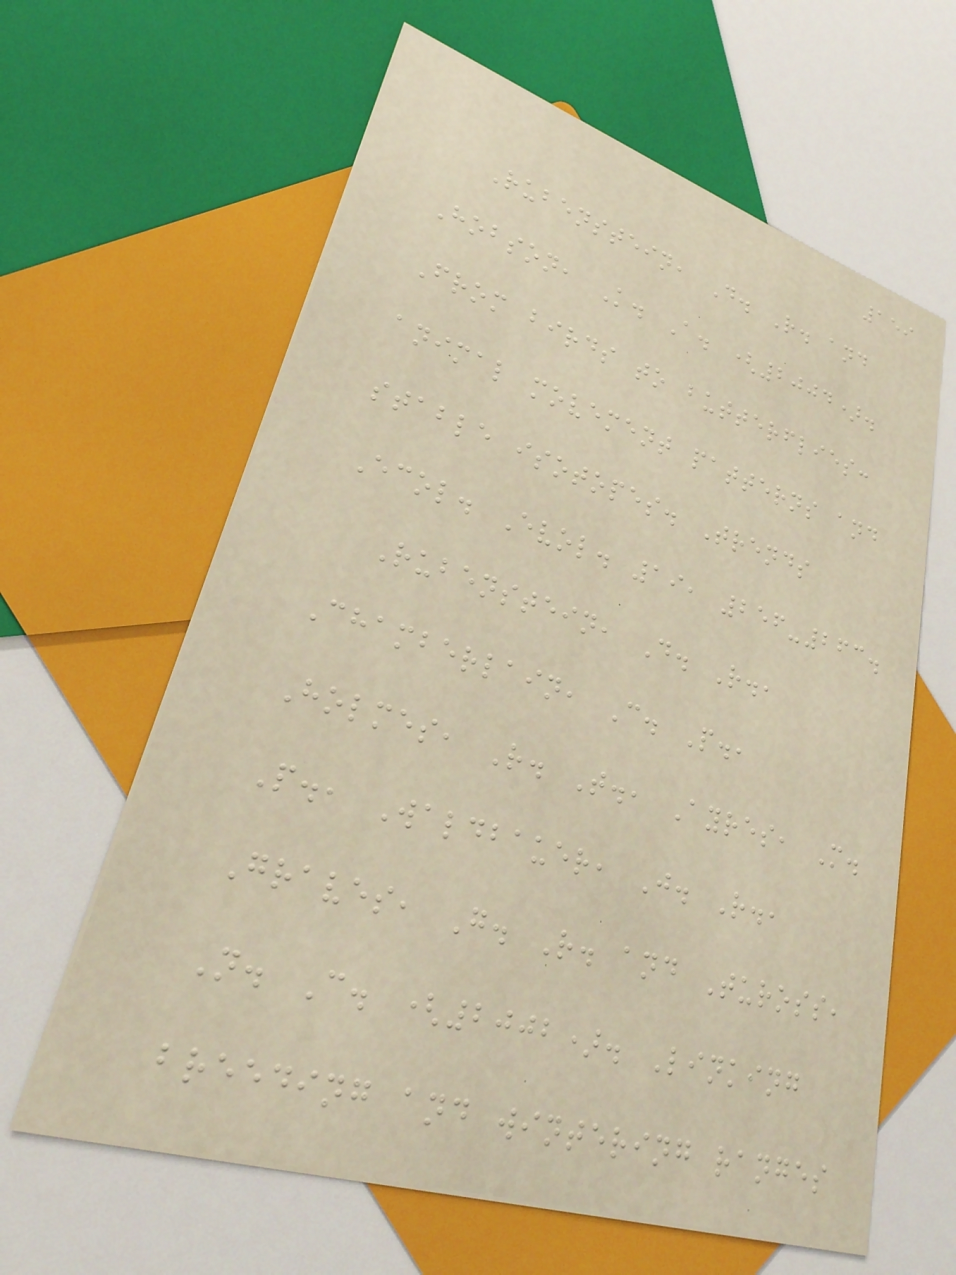159
Rubenstein, D. R. and
Hobson, K. A. (2004).
From birds to butterflies:
animal movement patterns and
stable isotopes. Trends
Ecol. Evol. 19, 256-263.
Rubenstein, D. R.,
Chamberlain, C. P.,
Holmes, R. T., Ayres, M.
P., Waldbauer, J. R.,
Graves, G. R. and Tuross,
N. C. (2002). Linking
breeding and wintering ranges
